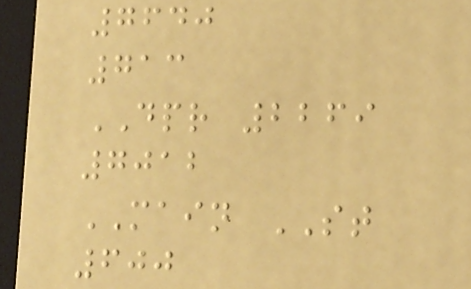7640
713
DPR 2269
7012
MAIN ST
600
